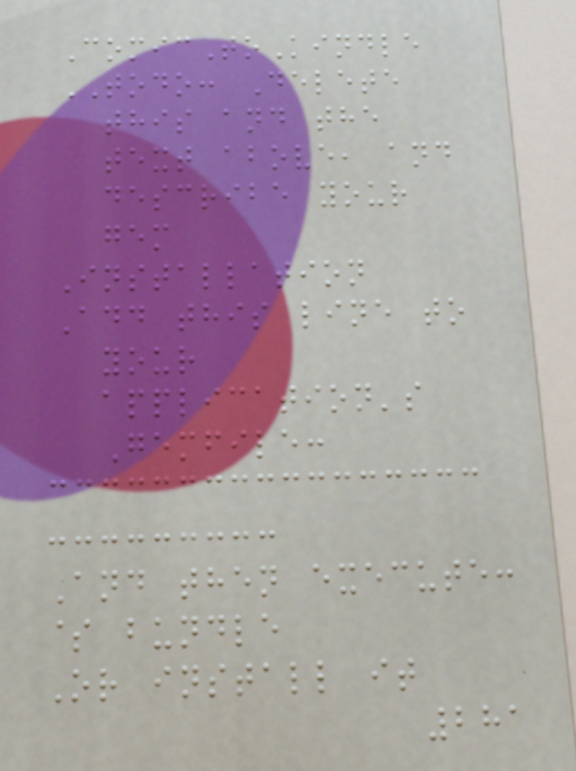ComicToKindle
TODO: Delete
this and the
text above, and
describe your
gem
Installation
Add this line to
your
application's
Gemfile:
And then execute:
$ bundle
Or install it
281
